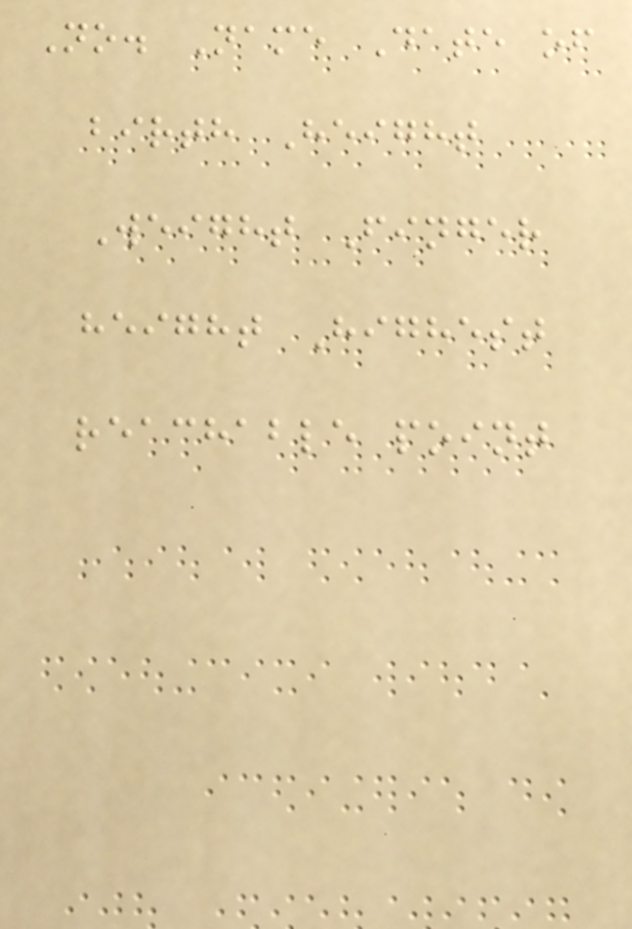No. Name Date of
birth Height
Weight Finger
height Highest
reachable point
